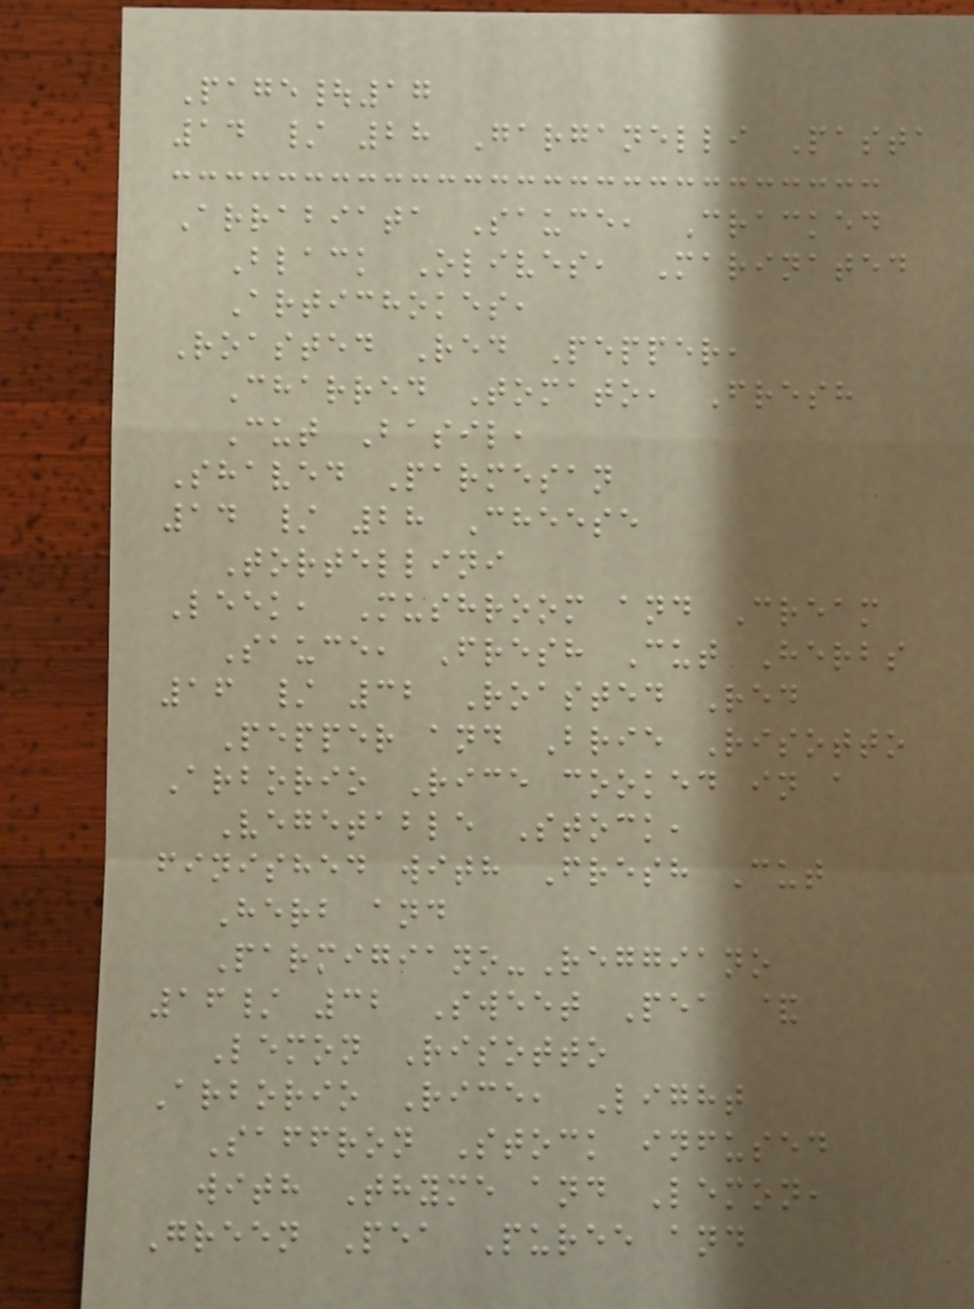Page|17
14 / 28 Garganelli Pasta
Arrabiata Sauce, Cracked
Black Olives, Marinated
Artichokes,
Roasted Red Pepper,
Charred Tomato, Fresh
Cut Basil,
Shaved Parmesan
14 / 28 Cheese
Tortellini
Leek, Mushroom and Cream
Sauce, Fresh Cut Herbs
16 / 32 Roasted Red
Pepper and Brie Risotto
Arborio Rice cooked in a
Vegetable Stock,
finished with Fresh Cut
Herb and
Parmigiano-Reggiano
16/ 32 Sweet Pea &
Lemon Risotto
Arborio Rice, Light
Saffron Stock infused
with Thyme and Lemon,
Green Pea Puree and
